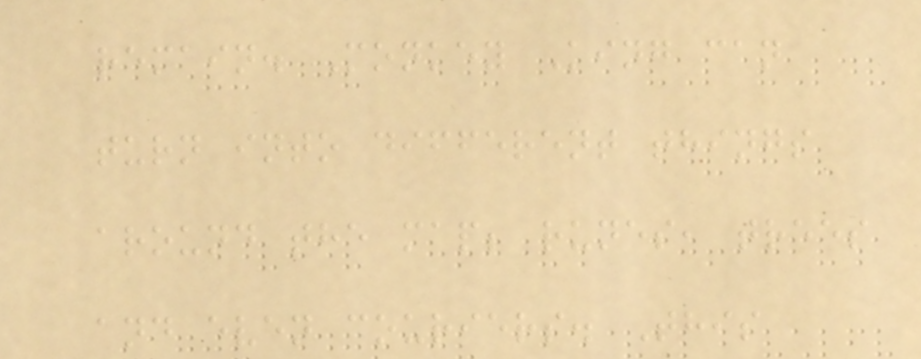remain. Monkey King can
turn into different things
around the map; runes, trees
and even couriers. This
